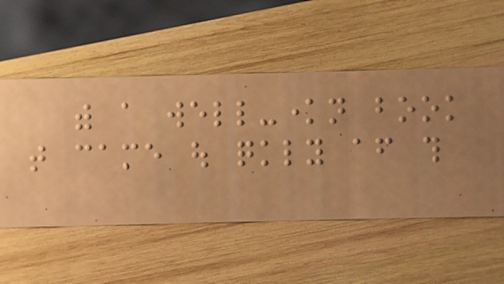with a well-known book
that came out quickly after this
